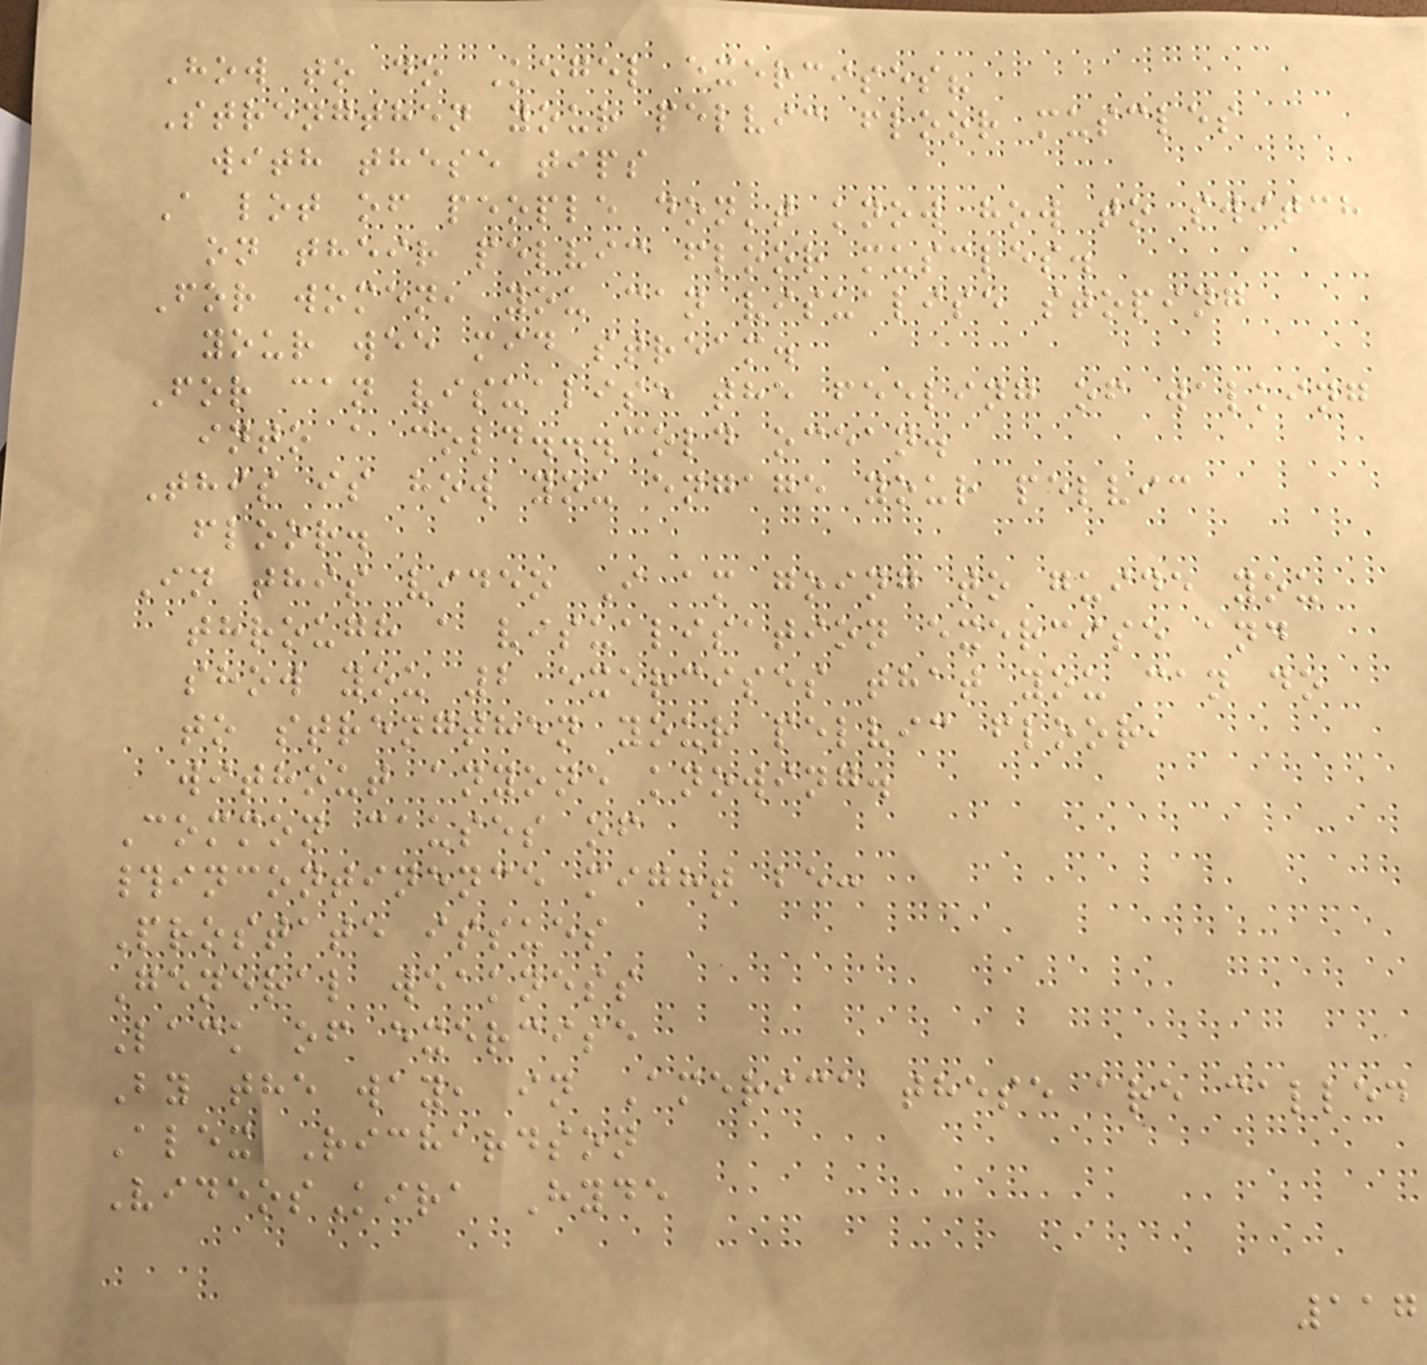How to do Kegel exercises?
Strengthen your pelvic floor muscles
with these tips
A lot of people don't know how to switch
on their pelvic floor muscles.
For women, you can visualise stoping
your wee mid stream.
For can visualise the feeling of walking
into a cold...cold ocean.
This is how you engage your pelvic
floor.
In this video I am going to guide you
through a visualisation exercise and
show you 2 exercises that you can do
to strengthen your pelvic floor,
without anyone knowing.
Common causes of
#incontinence might be:
Prostate issues
General weakness
Lack of exercise
By the way, in America these are called
Alex Richardson
VideosKira Hyde
117
